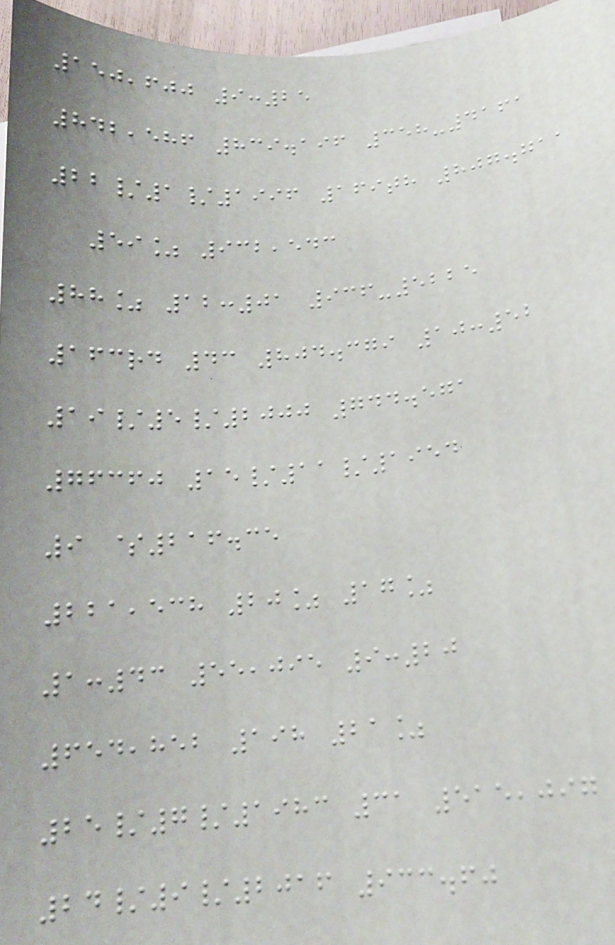150,600 9:25
842,586 839.196 358-4161
22/1/1996 169th 807.711
59% 932,543
88% 12:01 936-5225
163rd 43 804.379 10:52
19/5/2000 744.571
76360 15/11/1954
9 $216.35
221,538 20% 17%
1:43 55,095 9:20
654,852 198 21%
25/7/1983 31 515,097
24/9/2016 933.60
